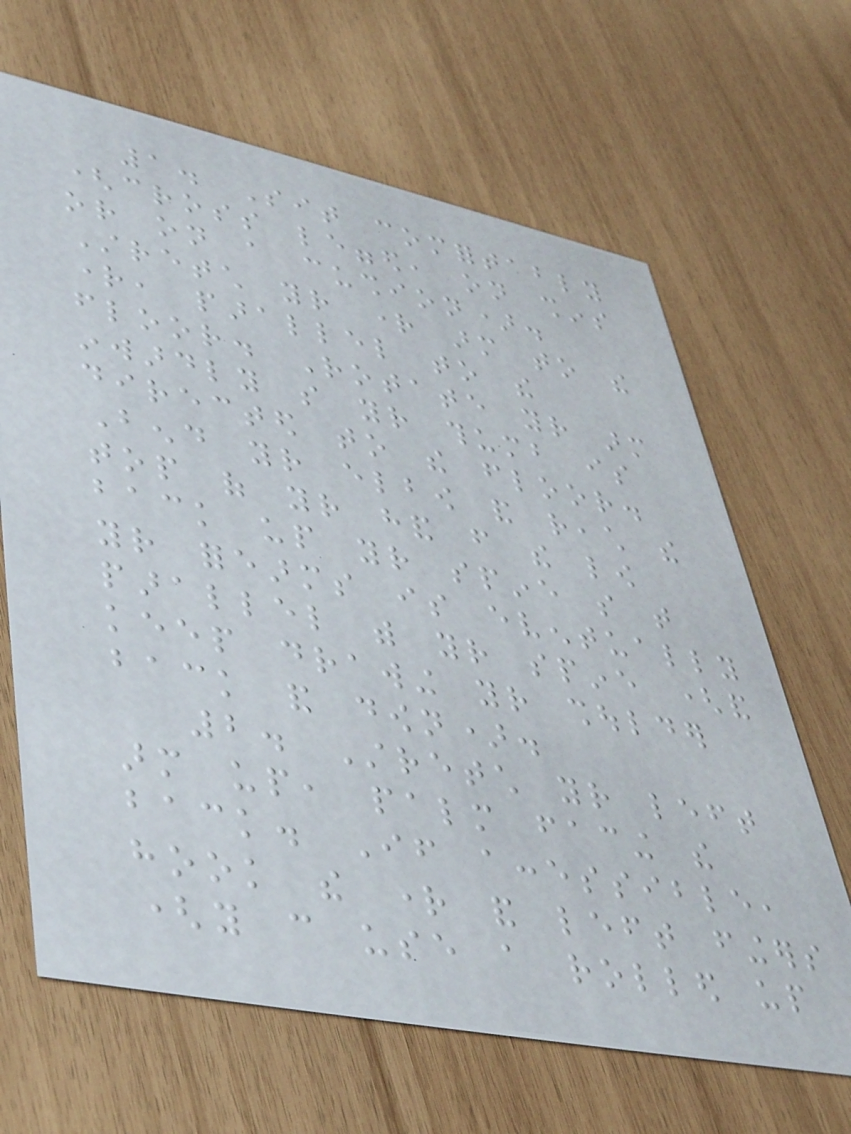1. Sit comfortably
(cross legged, on shins
or on a cushion).
Stretch your right arm to the
right, parallel to the
floor. Rotate your arm
inwardly so your thumb is
directed to the floor.
Bend your elbow and reach the
top of your hand from the low
back up your spine so that
your forearms is eventually
parallel with your spine (and
keep drawing your shoulder
back and down).
2. Stretch your left
arm up, palm facing the
back. If accessible,
hook the right and left fingers
(you can use a rolled up
